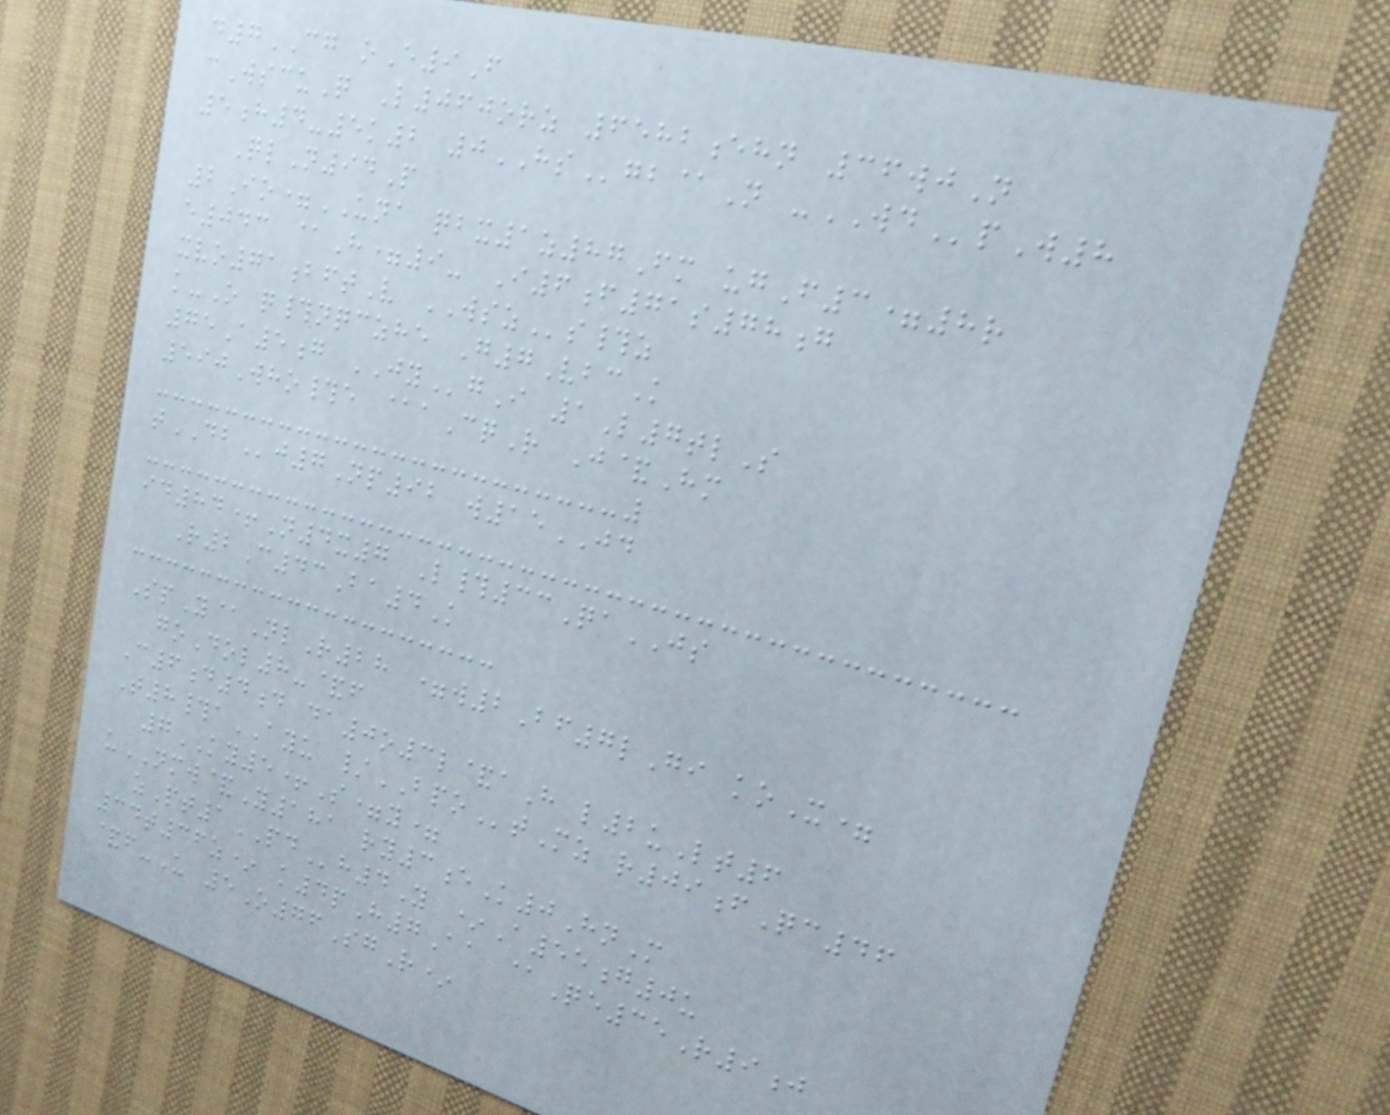d7CG oE9F
cWscuQ L060orz 6582ehn 36wjN
5h4-5k2 0HSgb@N -WDpW8
QlN94P
2Io=UNA qbx1z87Fm ugF3=8r
e043 @H=9- I6f71s78g
xvo71bftV WSZs#z
k-O q#nqczhe G7VbcK
75A5g JYgI 1L7tlS
590Who#e @aCqR J&Hm
tDBj7Np92 w15JD
id84+N4x7 L#33QaJS
R2C43Ba4K
SpY@NlR28 =w2Bf7lGi koX=
goDol8-&f
C6d4d da0o3l&aH l2uLt6
T8#aAYU /BPOtMz r09fQc46
7KY5+S=y=
uNMW&Y181 ry3eK0HnM
zPt1PDh4Y *A55g0u
34t36z* k4pH7Aa @Qe35R9j
&f-U 5O76SgR*
